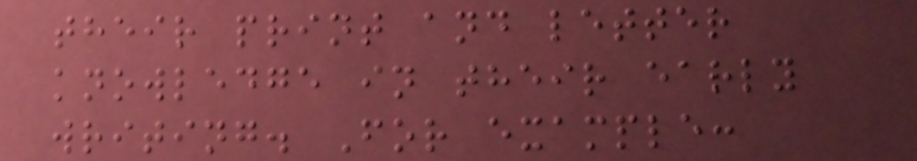their print and letter
knowledge in their early
writing. For example:
